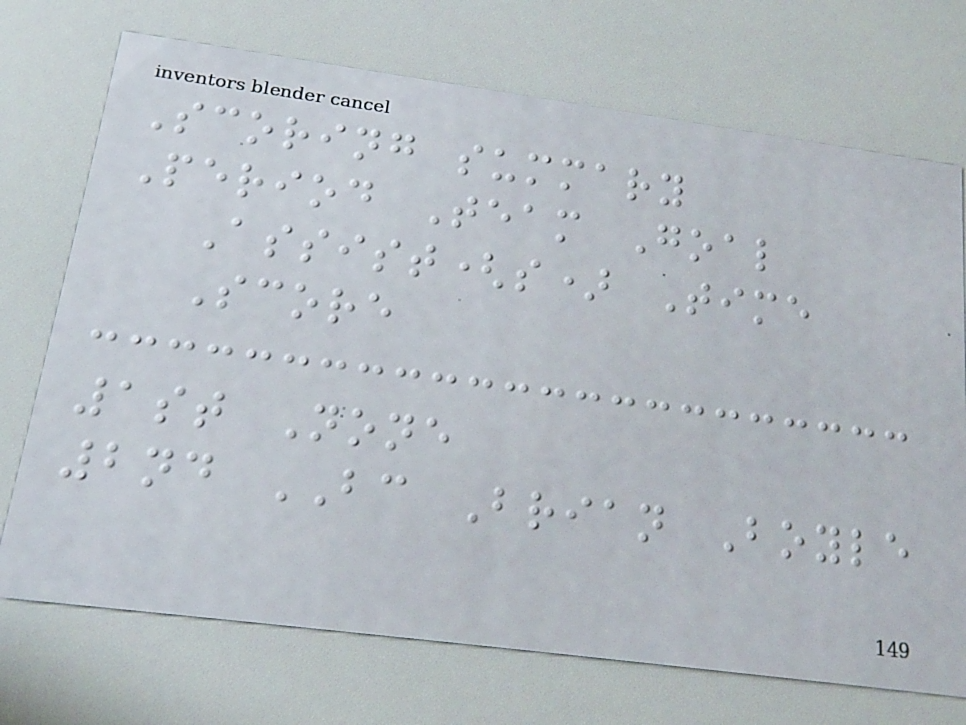Scoring summary
Period Team Goal
Assist(s) Time
Score
1st None
2nd BC Brian Boyle
